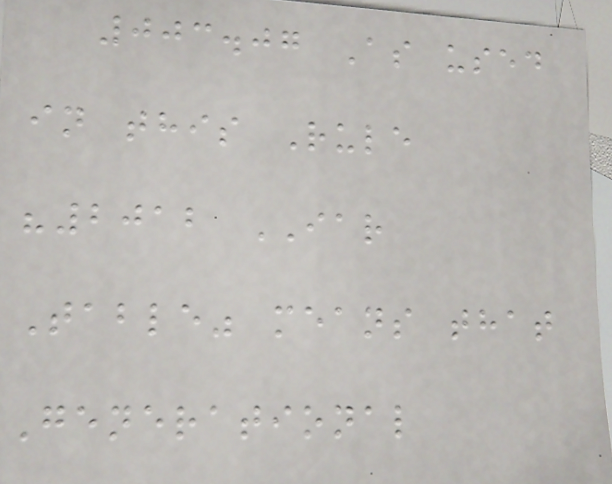003.07 As used
in this Rule
"2012 IAR
Table" means that
Generational
